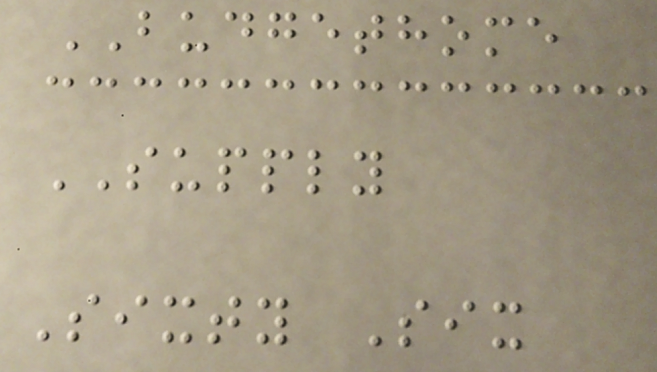BUDGETHOME
SUPPLY
Sixty Six
